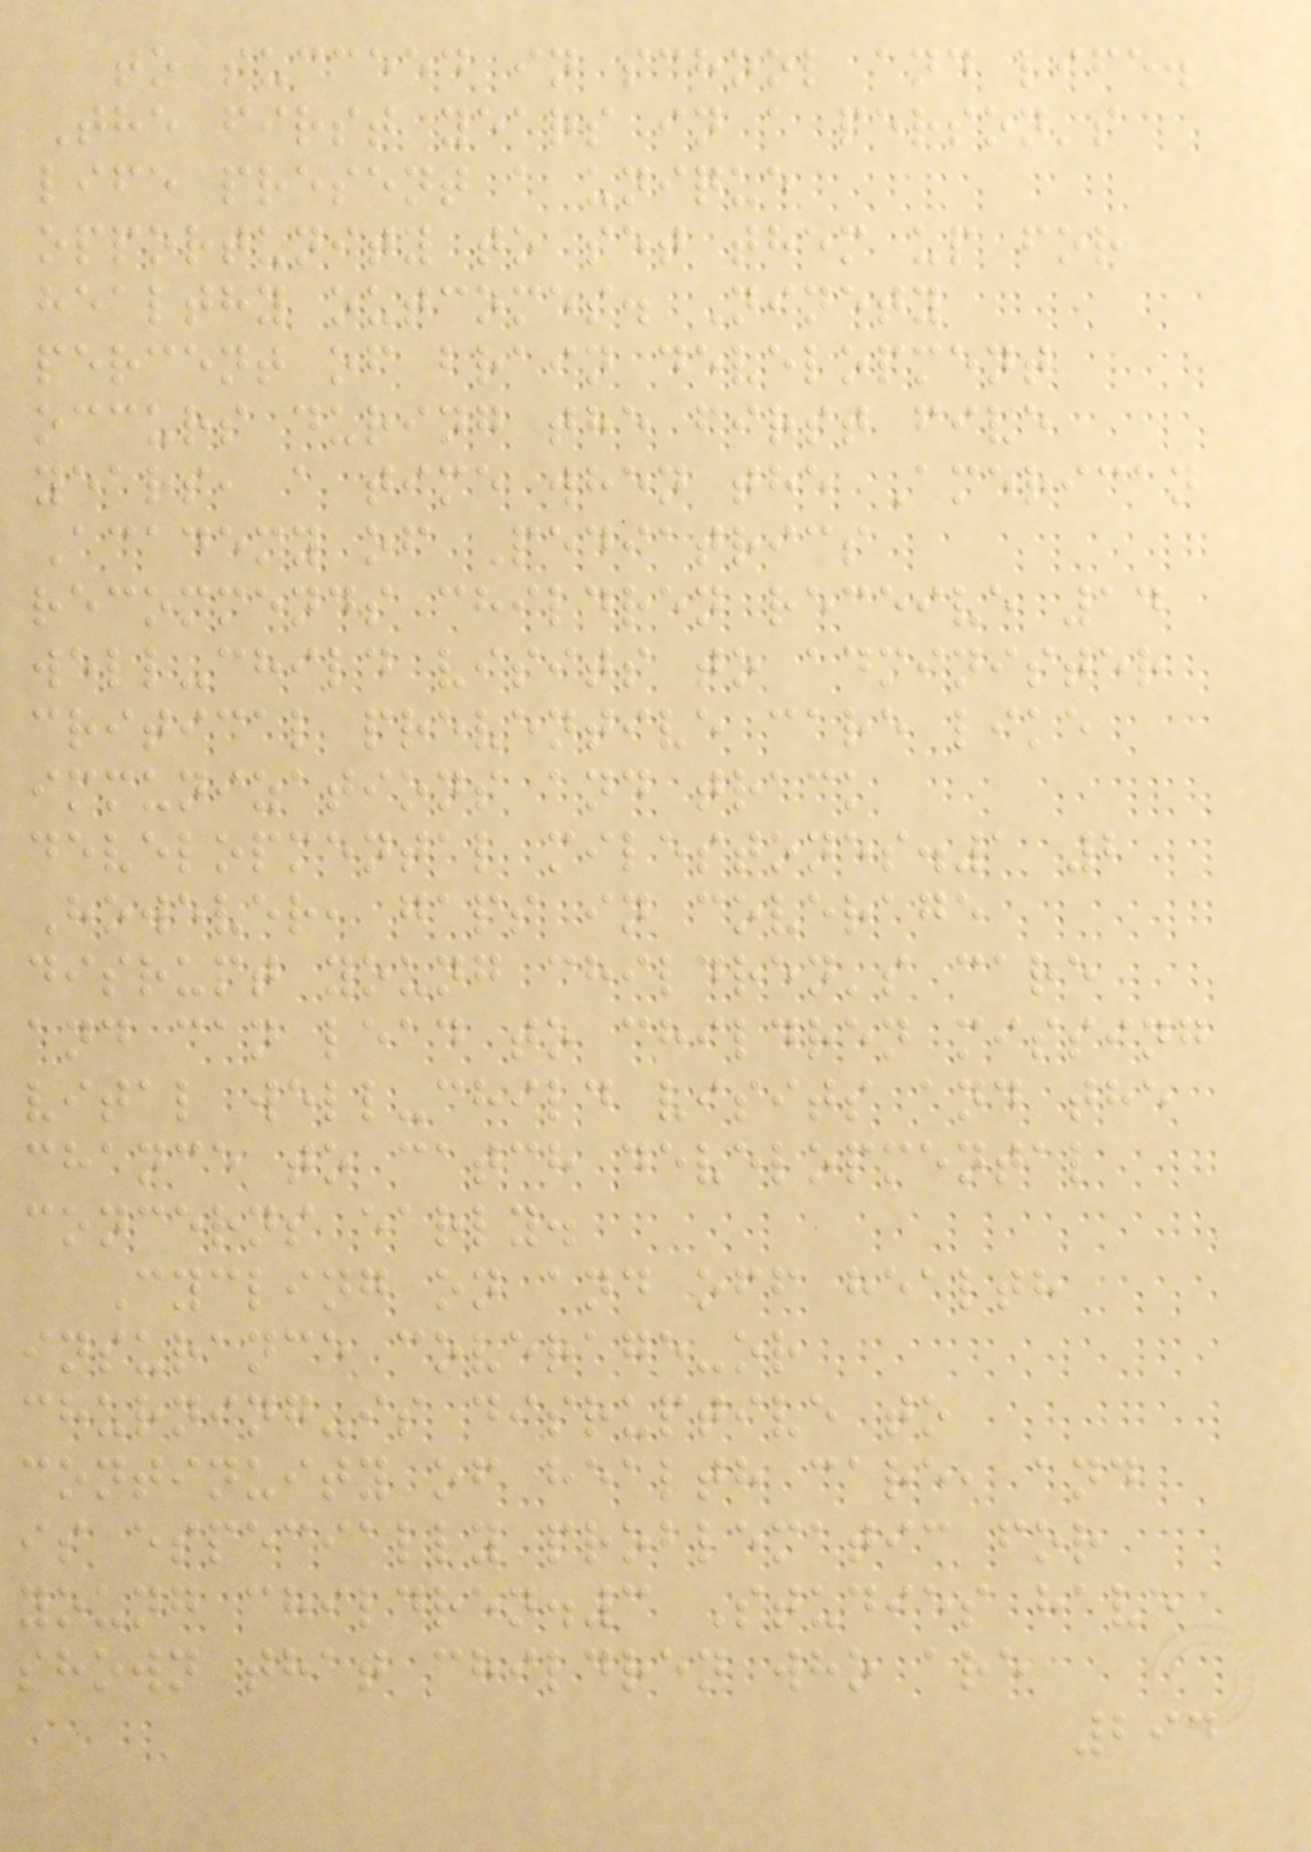to succeed in school and life.
The first years in a person's
life present a unique
opportunity to set them up for
healthy outcomes. Ninety
percent of brain development
occurs during the first five
years, a time when the American
Academy of Pediatrics
recommends children receive 14
well-child visits to administer
critical preventive care like
immunizations and track
developmental milestones.1 2
However, gaps in coverage
disrupt young children's care
and can lead to children missing
vital well-child visits and the
chance to catch developmental
concerns early.
Cycling on and off health
insurance coverage-or
churning-is disruptive to
continuity of health care, and
is especially problematic for
young children.3 Studies have
shown that children who are
294
